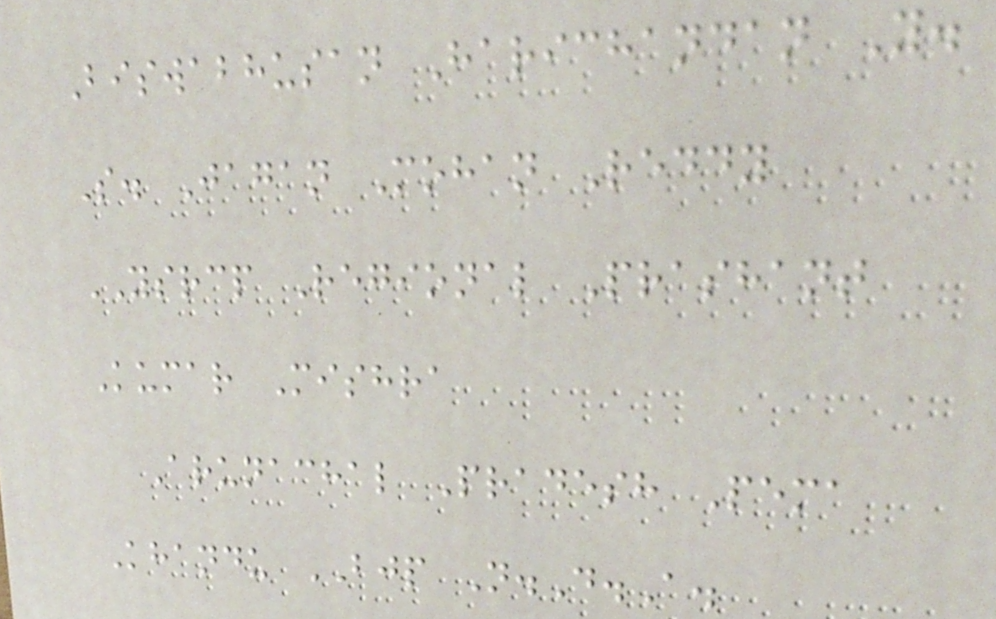Biswabhusan Harichandan Y.
S. Jagan Mohan Reddy
YSRCP Regional Prashant
Kumar Mishra
Arunachal Pradesh Pema
Khandu BJP N.D.A.
